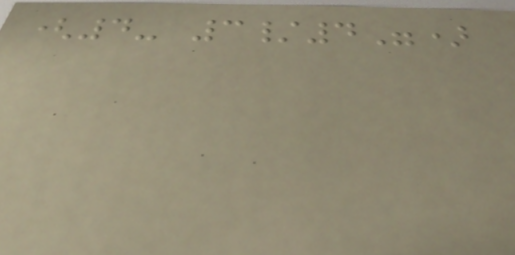(4- 3/4")
